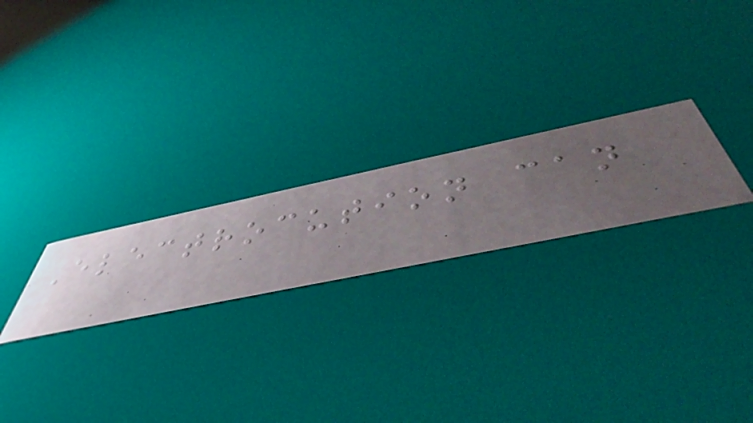Electrocution can
